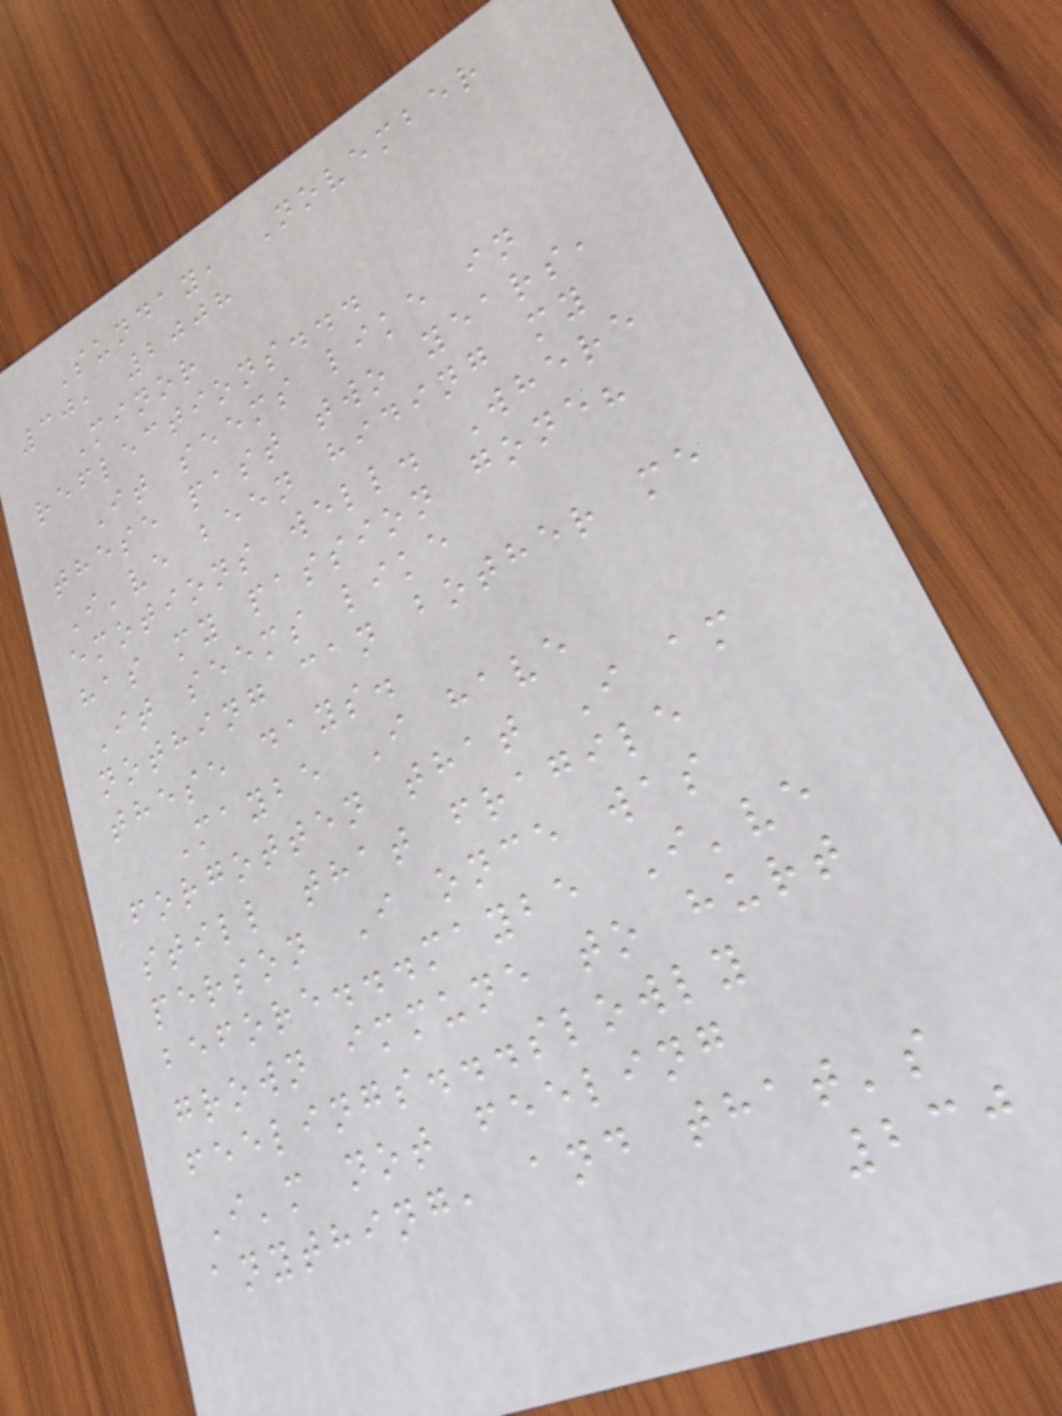Sunday, November
30, 2008
Minor
reflections...
It seems like in
these past two years,
I've been hiding my
emotions well. Where
has my passion gone?
It seems like
nothing can bother me
these days.
Maybe I have
forgotten that I am
still that fragile
person I once was
before...maybe I've
grown immune to hurt
feelings...slowly
I'm not feeling
anything, and that's
230
